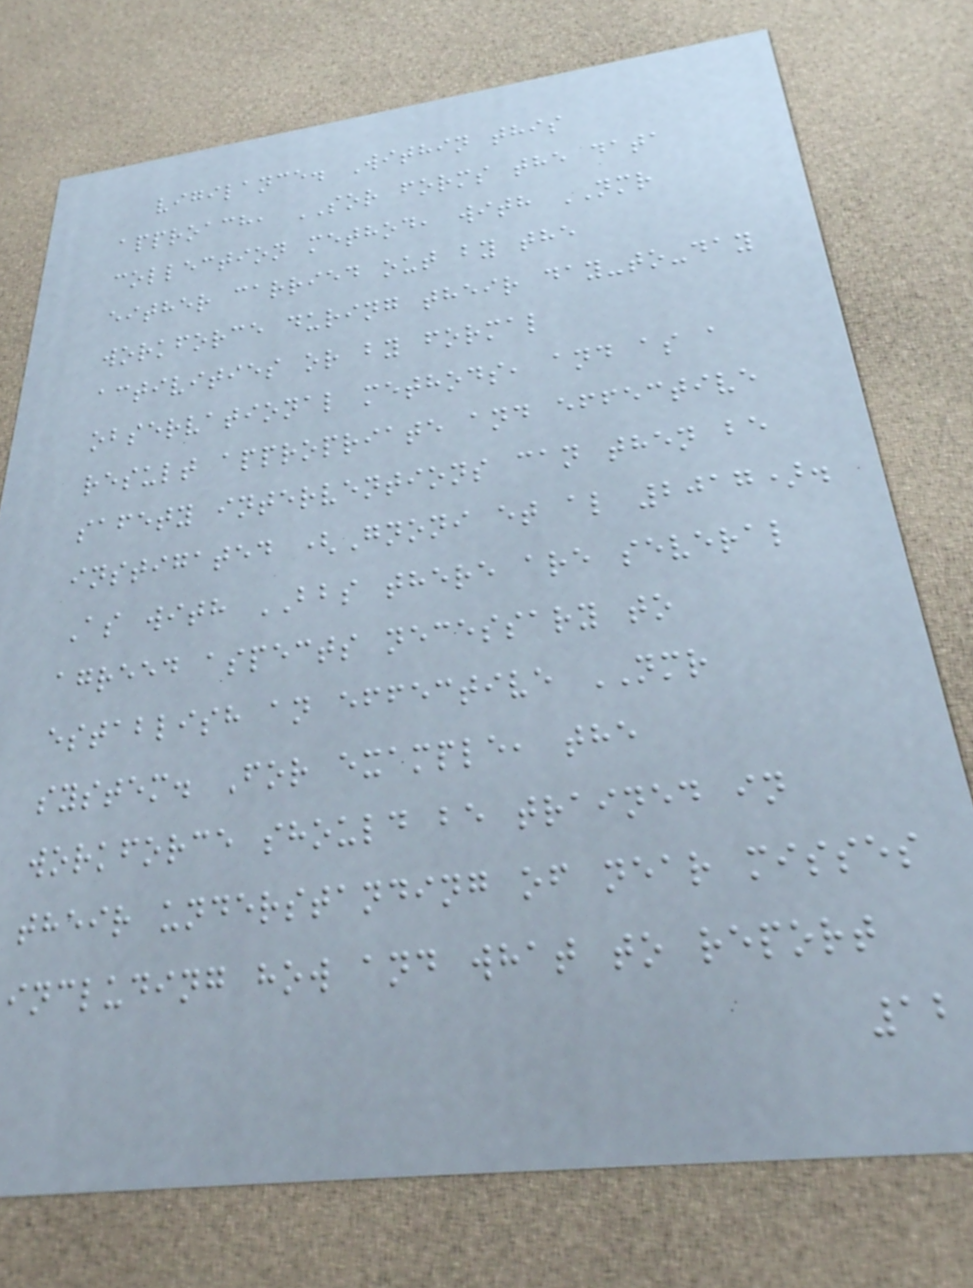vigilance. Within this
approach, SOR forms the data
collection method, with NMR
either carried out by the
workforce during their day-to-day
activities or by formal
observational methods, and as a
result appropriate and effective
safety interventions can then be
instigated (Gnoni et al 2017).
As with BBS there are several
agreed aspects necessary to
establish an effective NMR
system. For example, the
workforce should be trained in
their understanding of near misses
including how and what to report
12
